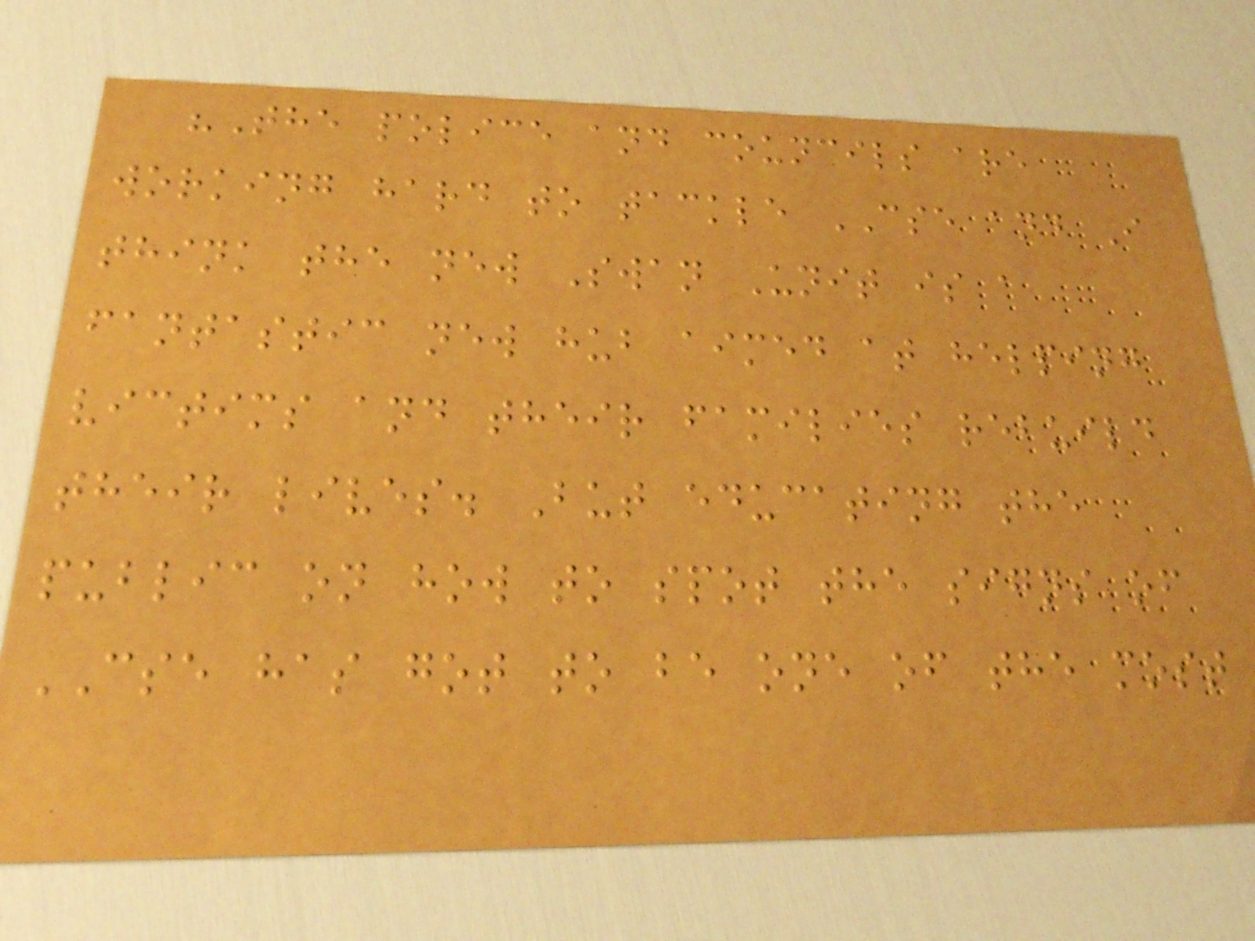"The police and councils are
working hard to tackle CSE and I
think the new Swan Unit is a
fantastic new hub aimed at helping
victims and their families rebuild
their lives. But educating the
public on how to spot the signs of
CSE has got to be one of the most
